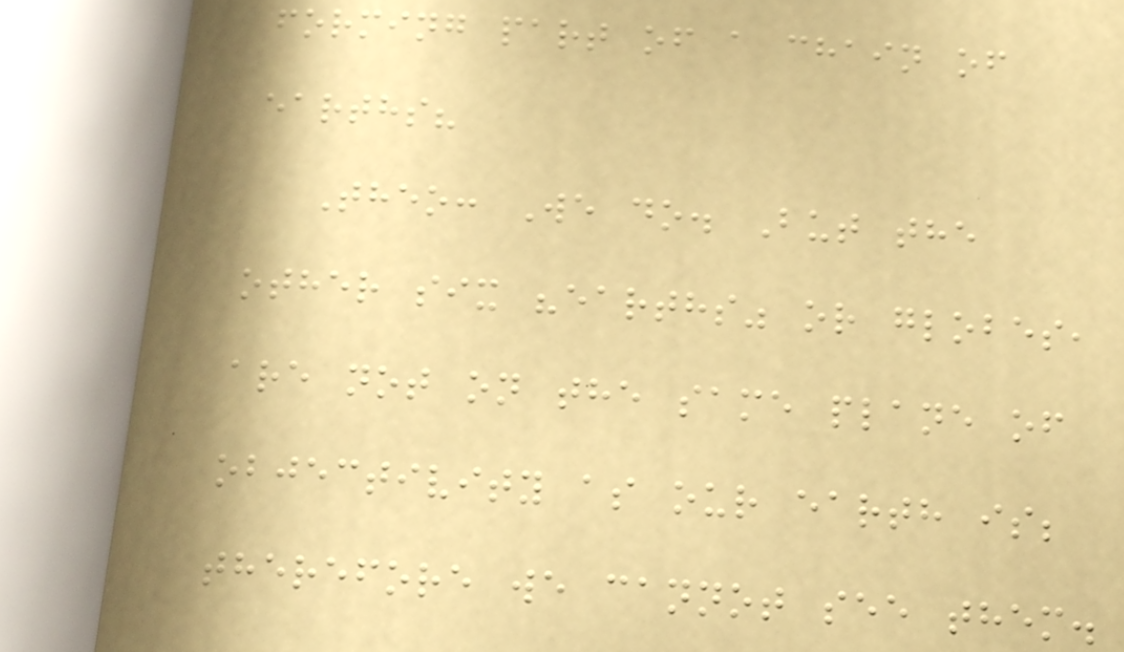forming part of a chain of
earths?
Theo: We do. But the
other six "earths" or globes,
are not on the same plane of
objectivity as our earth is;
therefore we cannot see them.
